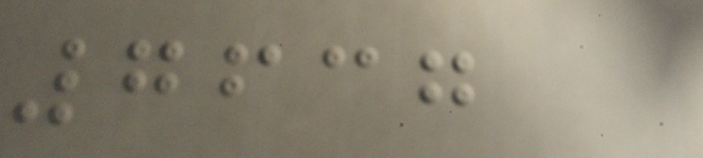7637
